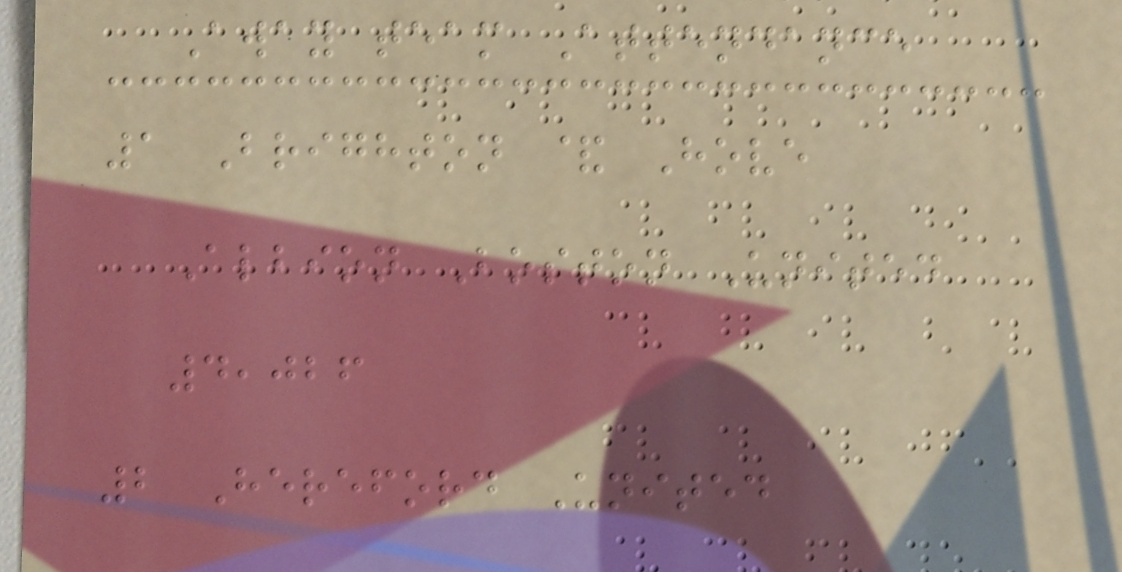Away team Attendance
1 Brighton & Hove
Albion Boston United
4,026
2 Hereford United
